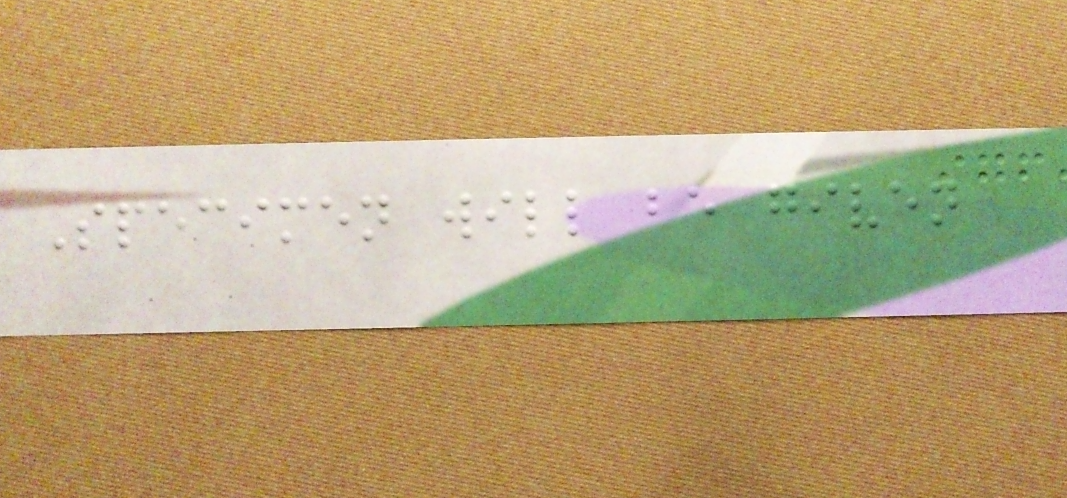Specimen will be given
